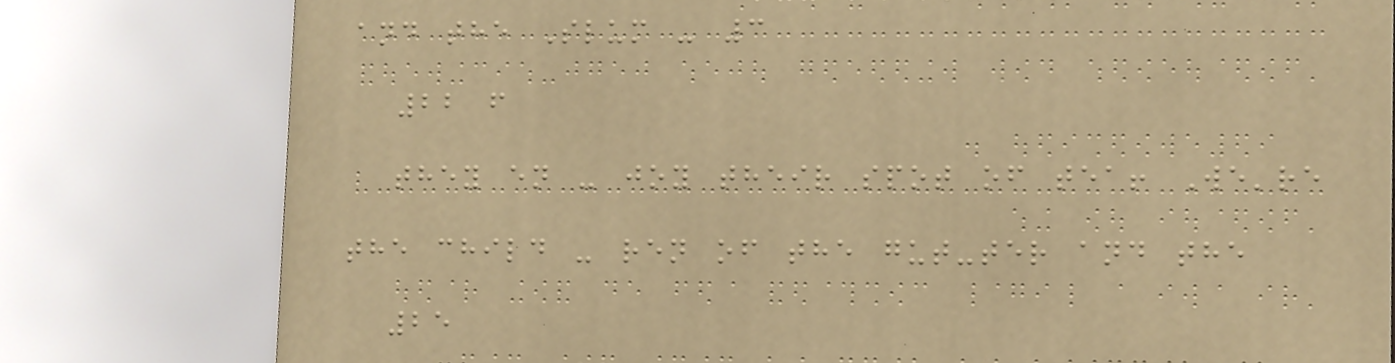and the Slum - 3
22 f
they en - joy their spot of tea! We're
the child - ren of the gut-ter and the
25
